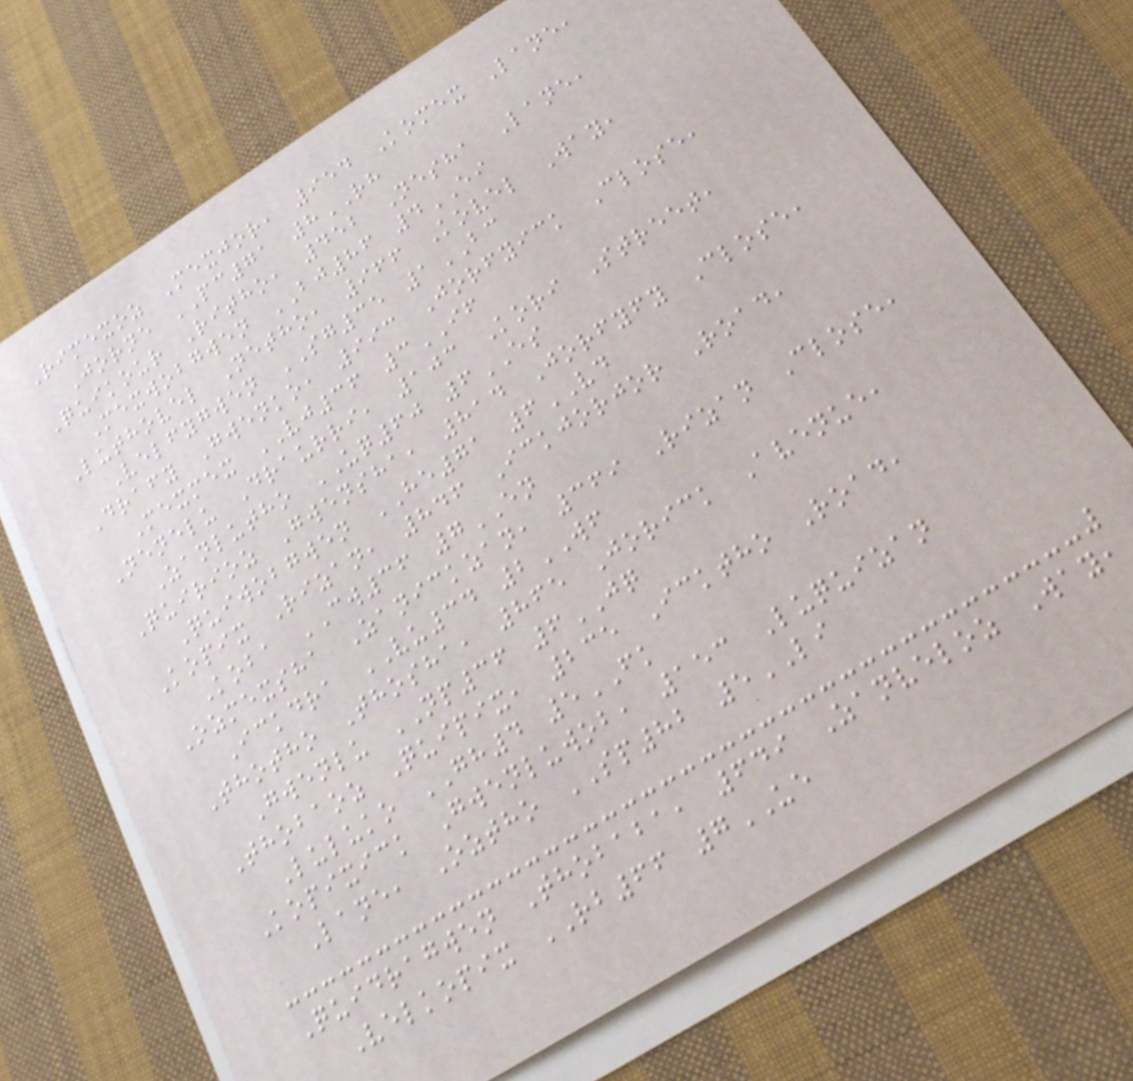Rimexoz Mexjor, 954 Komex Lane,
Jorne PC71 8RH
Quikour Ritho, 452 Nesha Lane,
Mexwobgwen BJ86 4EI
Luthovel Netho, 966 Kovel Way,
Velfygwen SG35 1BC
Drafy Gwenko, 993 Jorfyick Close,
Mexmex VJ36 3IF
Nenelu Draurri, 103 Kori Street,
Zanlutho UQ60 6ES
Quirioz Gwensha, 814 Jorfyfy Close,
Quiwobgwen HE71 6VD
Kopix Rizan, 846 Ickjorjor Road,
Koba CW36 7EN
Ozmexsha Zanickzan, 369 Rizan Close,
Ickdra VU34 2WF
Thotho Thosha, 865 Jorick Avenue,
Gwenlu NP36 6JQ
Thobaoz Quipix, 235 Icktho Road,
Luluko GH4 5FK
Kopixick Gwenluwob, 153 Luquizan
Lane, Oztho SP82 5LI
Quidragwen Thobaba, 649 Zanveloz Way,
Velkopix RB66 7UE
